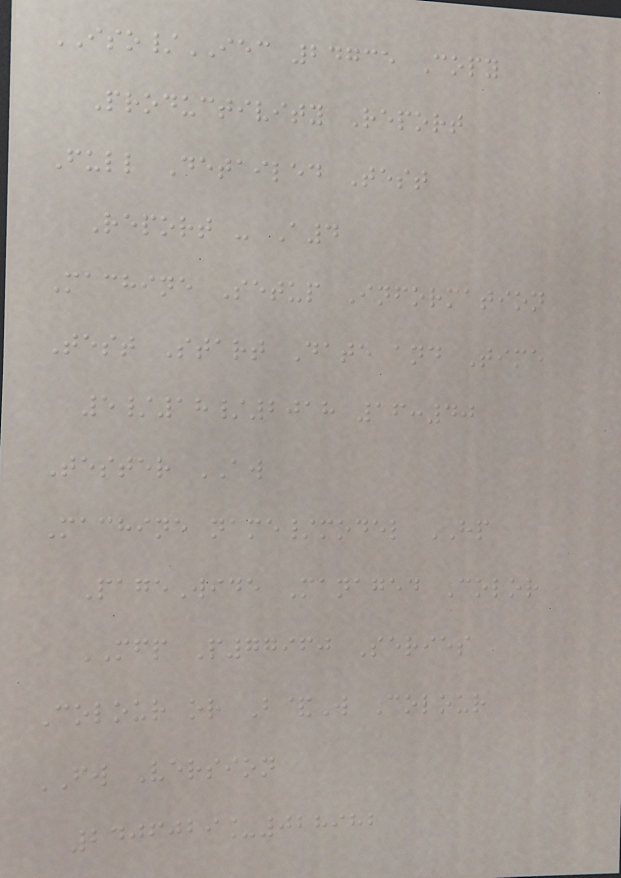ISO/IEC 24735 Copy
Productivity Report
Full Detailed Test
Report - A4
Machine Setup Information
Test Start Date and Time
5/18/2018 16:40
Tester AW
Machine name/model HP
PageWide Managed Color
MFP P77960 Series
Colour or B&W Colour
FW Version
2406029_028982
